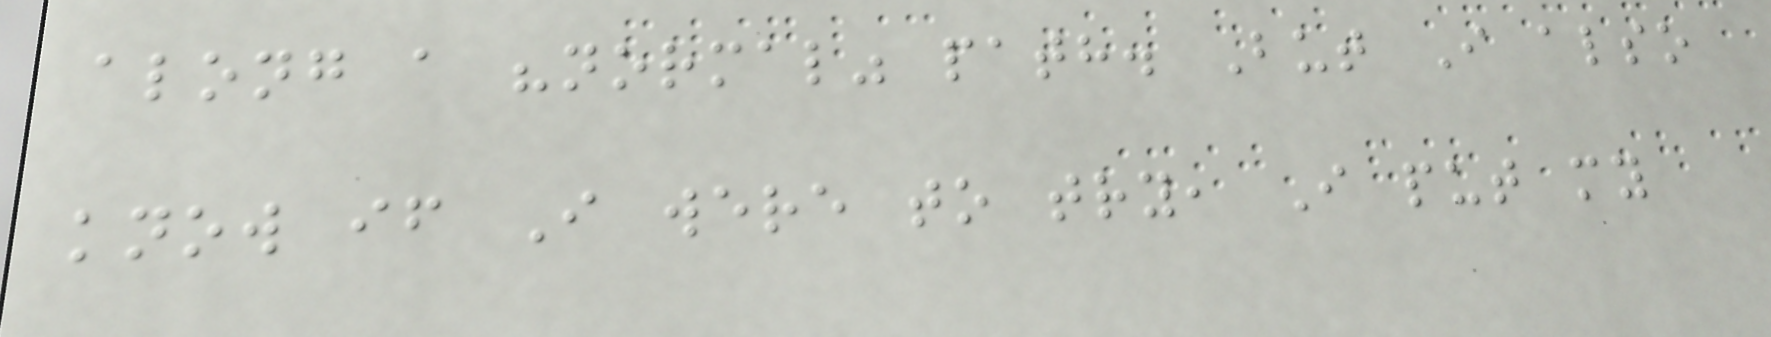along a "normal" path. But I also
know if I were to try, I put my
